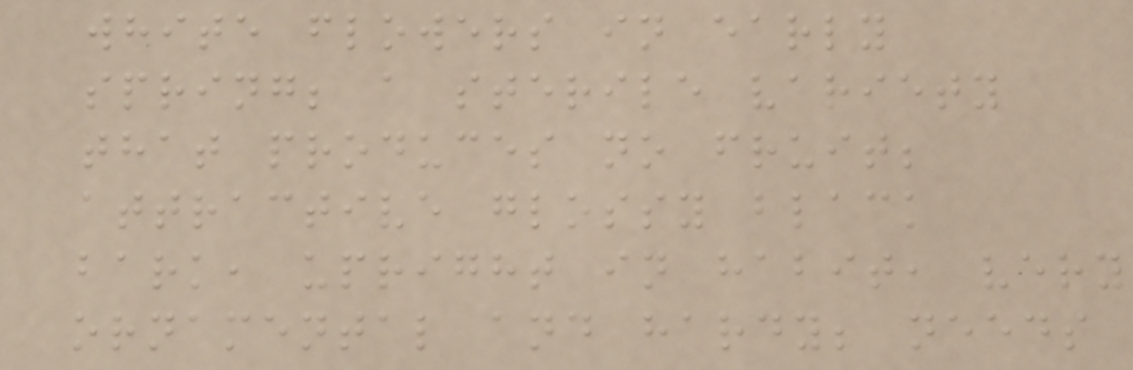white flowers in early
spring; a sterile variety
that produces no fruit;
attractive glossy black
bark, upright in habit, very
ornamental and hardy; needs
